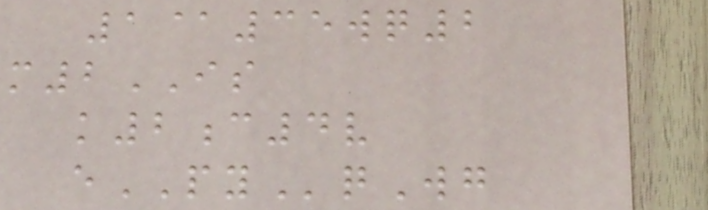1@35wq2
m2IS
k2c4v
ePYqWg
